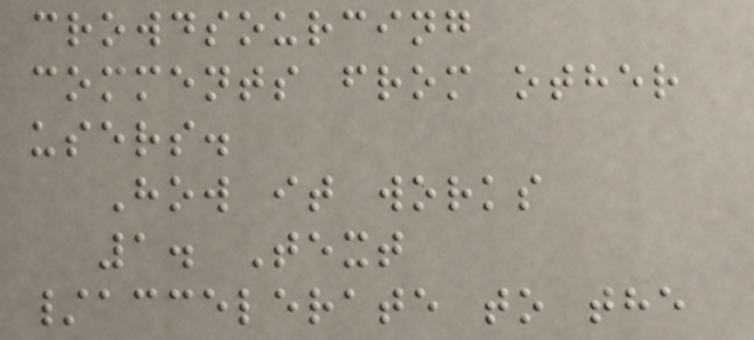crowdsourcing
comments from other
users.
How it works
1. Text
/accelerate to the
